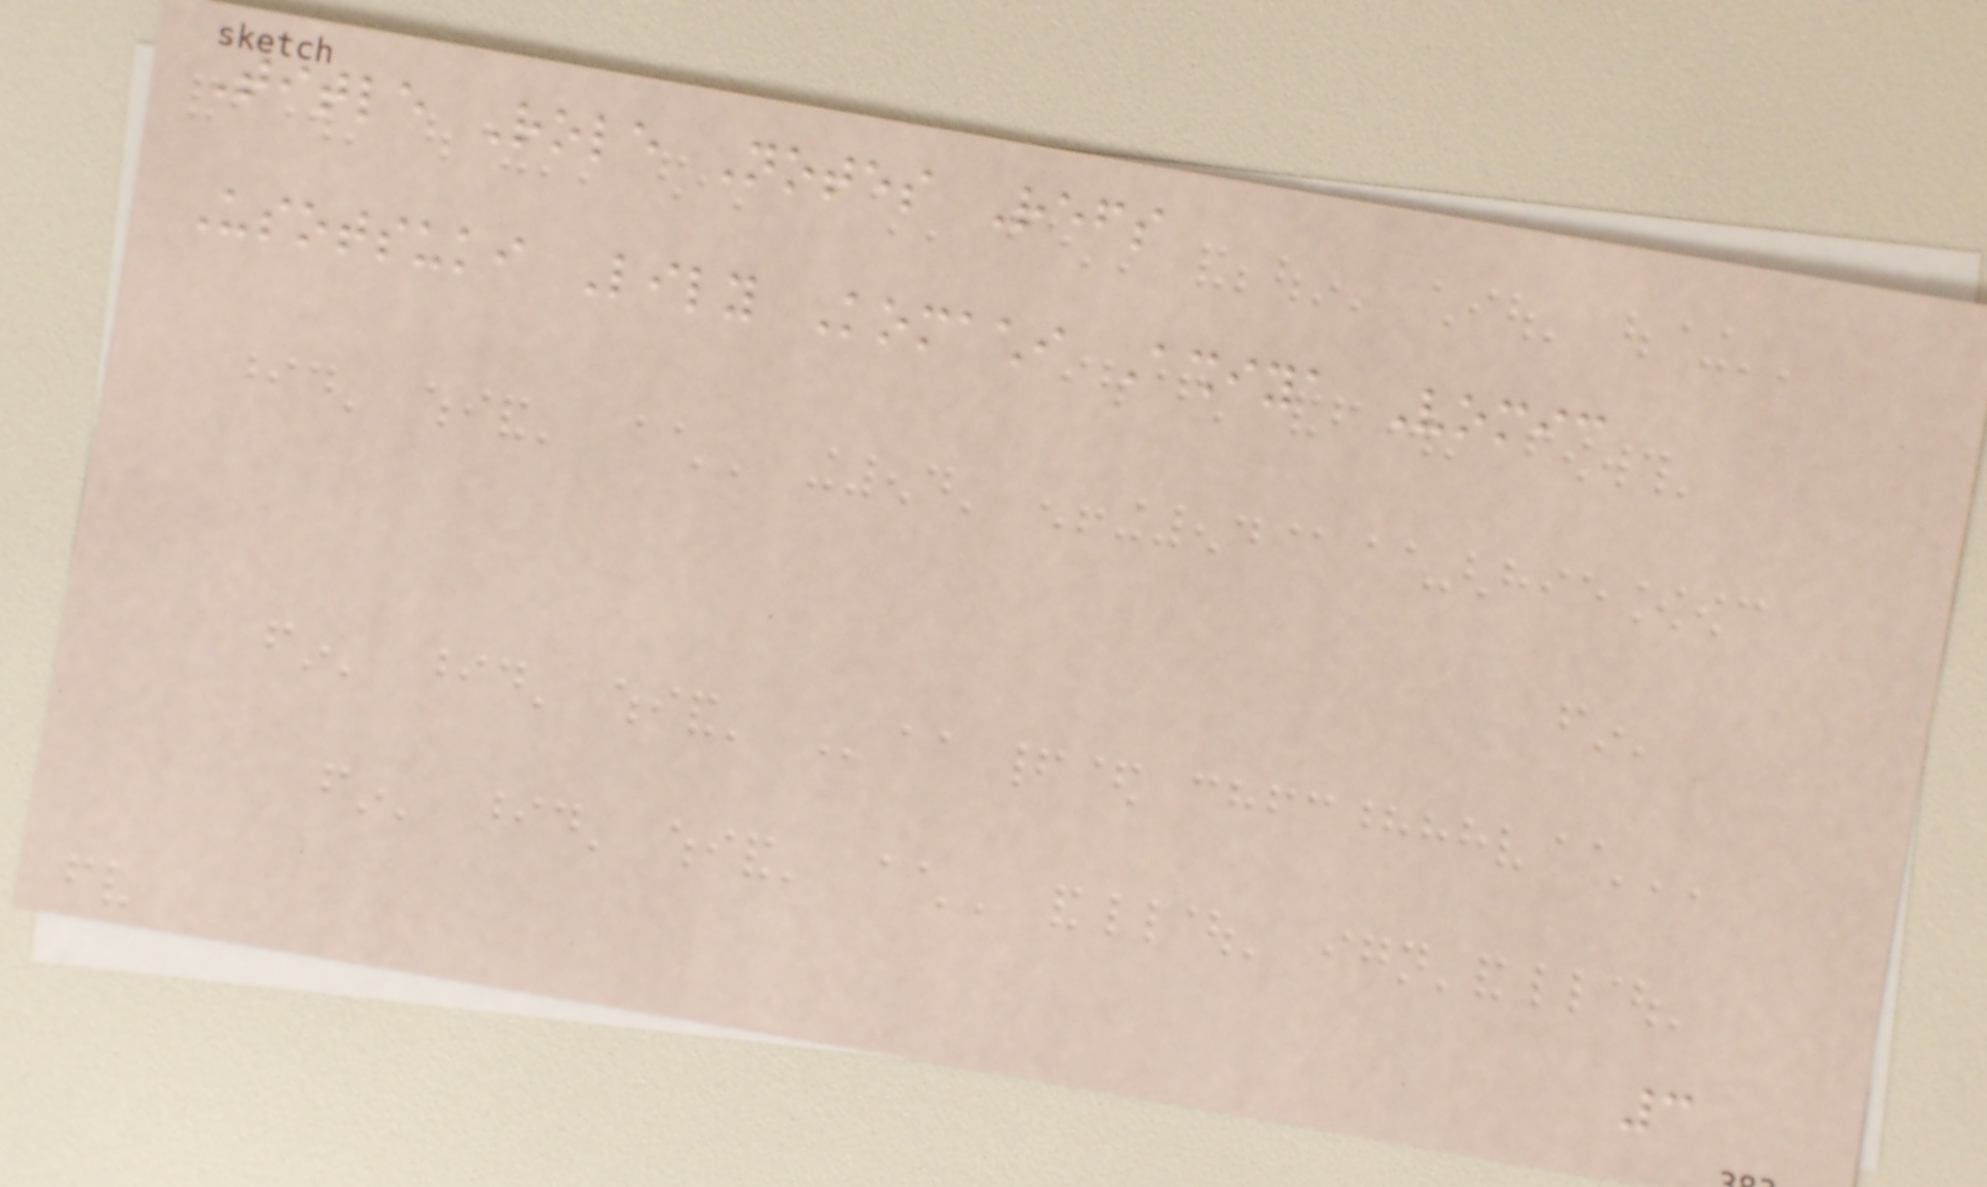Title Role Notes Refs
Usotsuki Lily Komachi Ashiya Vomic
3
